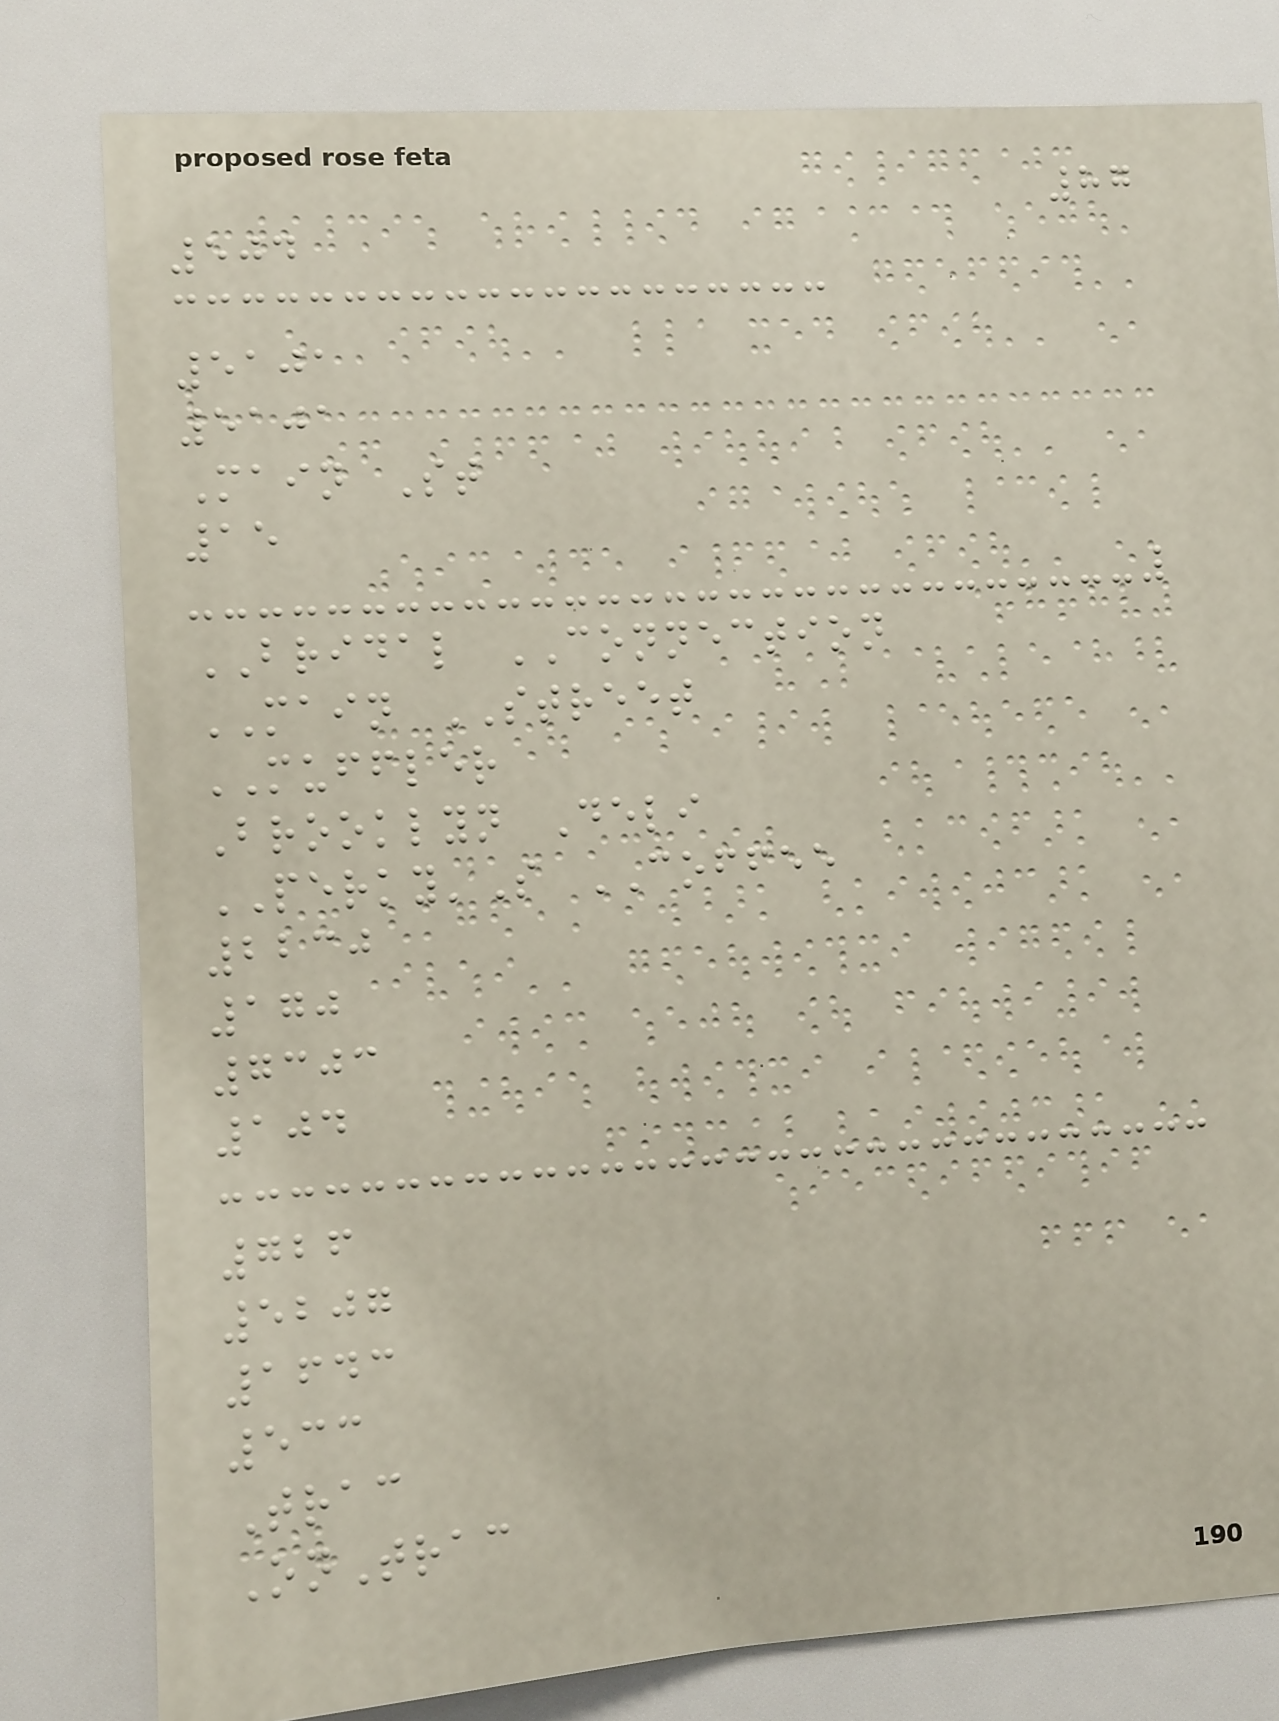87
504
5101
5101
Main St
15
BRIDAL CONNECTION
MAIN STREET
MUFFLER
Brooklyn Deli
PERKY'S COFFEE
2230
170
7303
104
726
5207
1643
533
Trac
OnTrac
